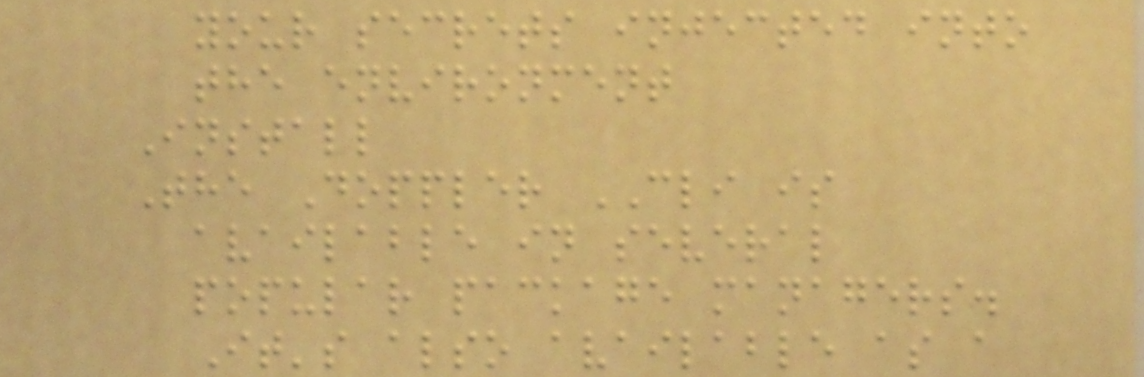your secrets injected into
the environment
Install
The Doppler CLI is
available in several
popular package managers.
It's also available as a
